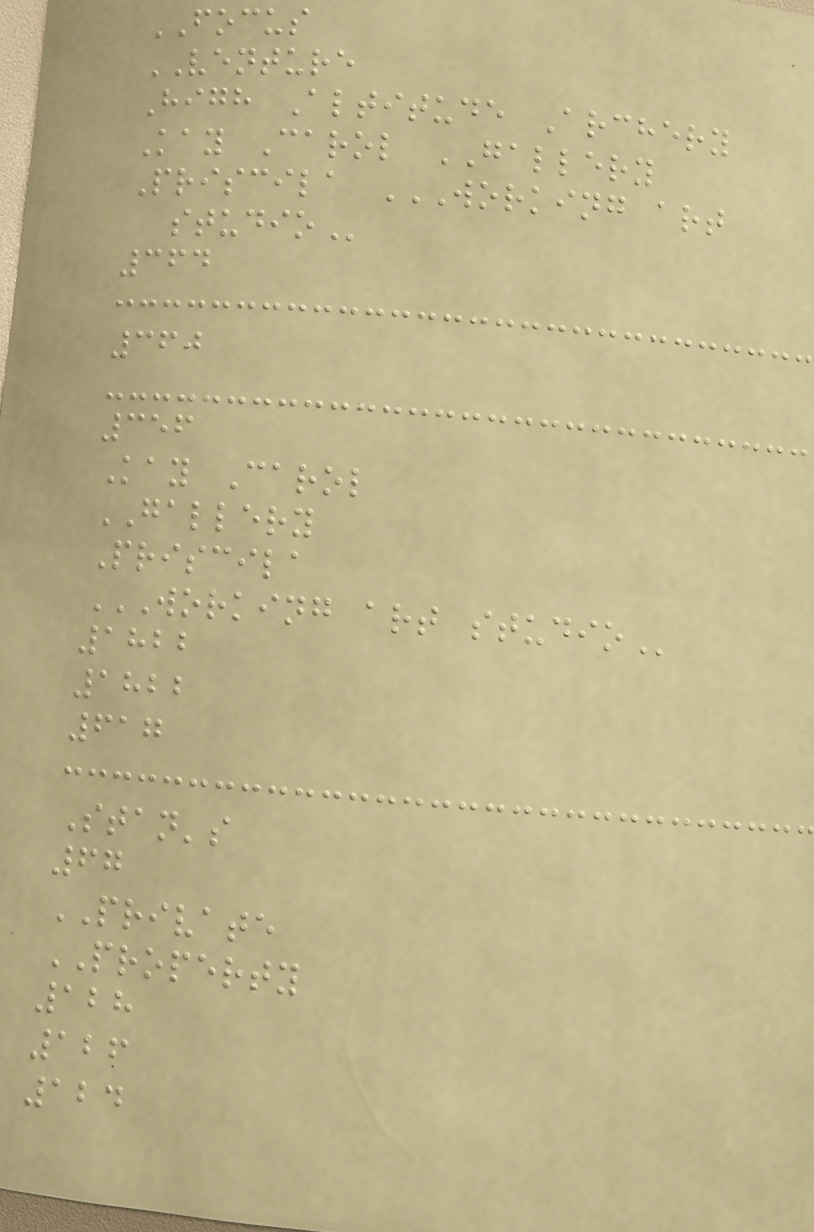FOCUS
VENTURE
High Altitude Archery
Kay Carol GALLERY
Priscila WORKING ART
STUDIO
364
360
356
Kay Carol
GALLERY
Priscila
WORKING ART STUDIO
1822
1822
617
Stan's
67
PRIVATE
PROPERTY
128
126
124
